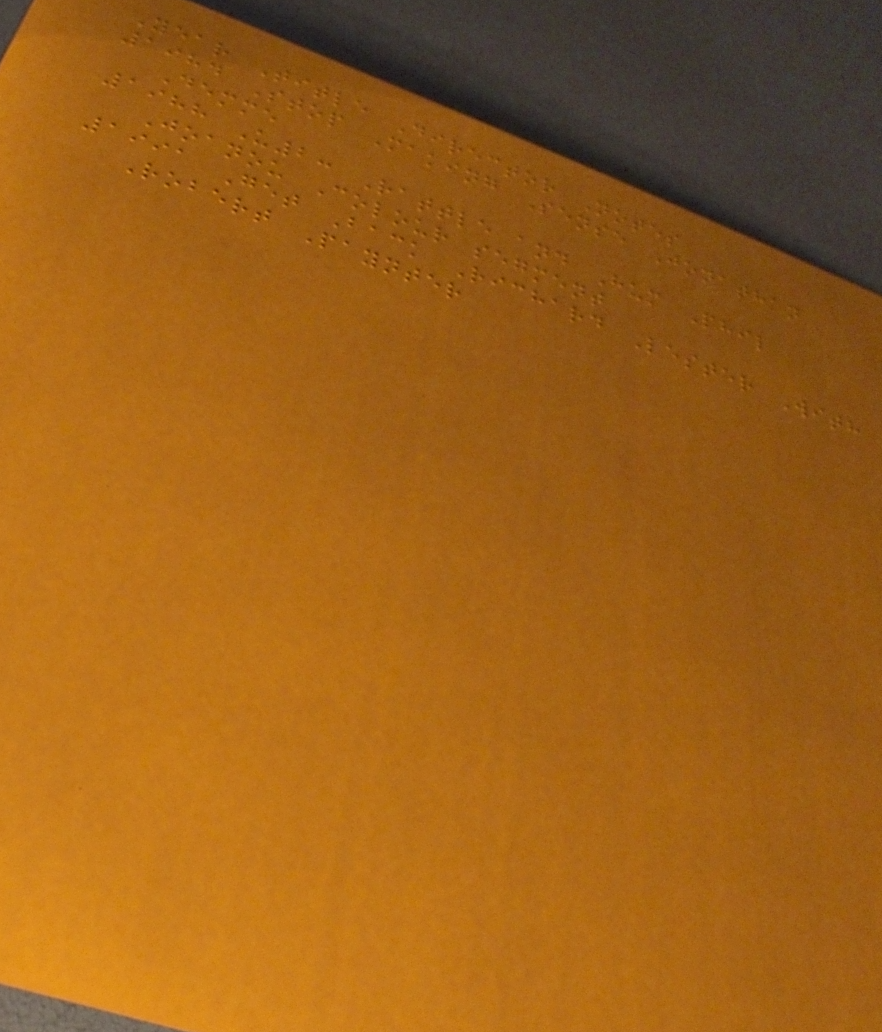Year Title Director Notes
1984 Stop Making Sense Jonathan
Demme
1988 U2: Rattle and Hum Phil
Joanou Colour segment
1991 Get Back Richard Lester With
Robert Paynter
